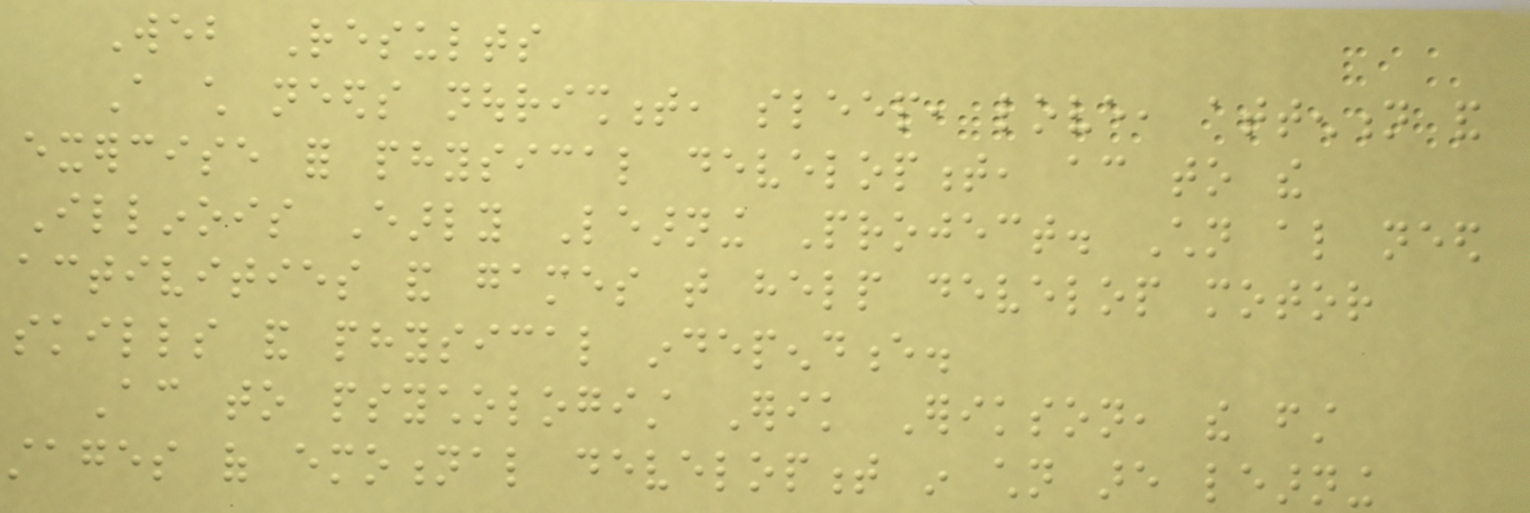Web Results
A child needs nourishment, sleep, love, attention and
exercise for physical development, according to the
Illinois Early Learning Project. Children also need
activities and games that help develop motor
skills and physical independence.
According to psychologist Erik Erikson, the first
stages of emotional development in children are learning
